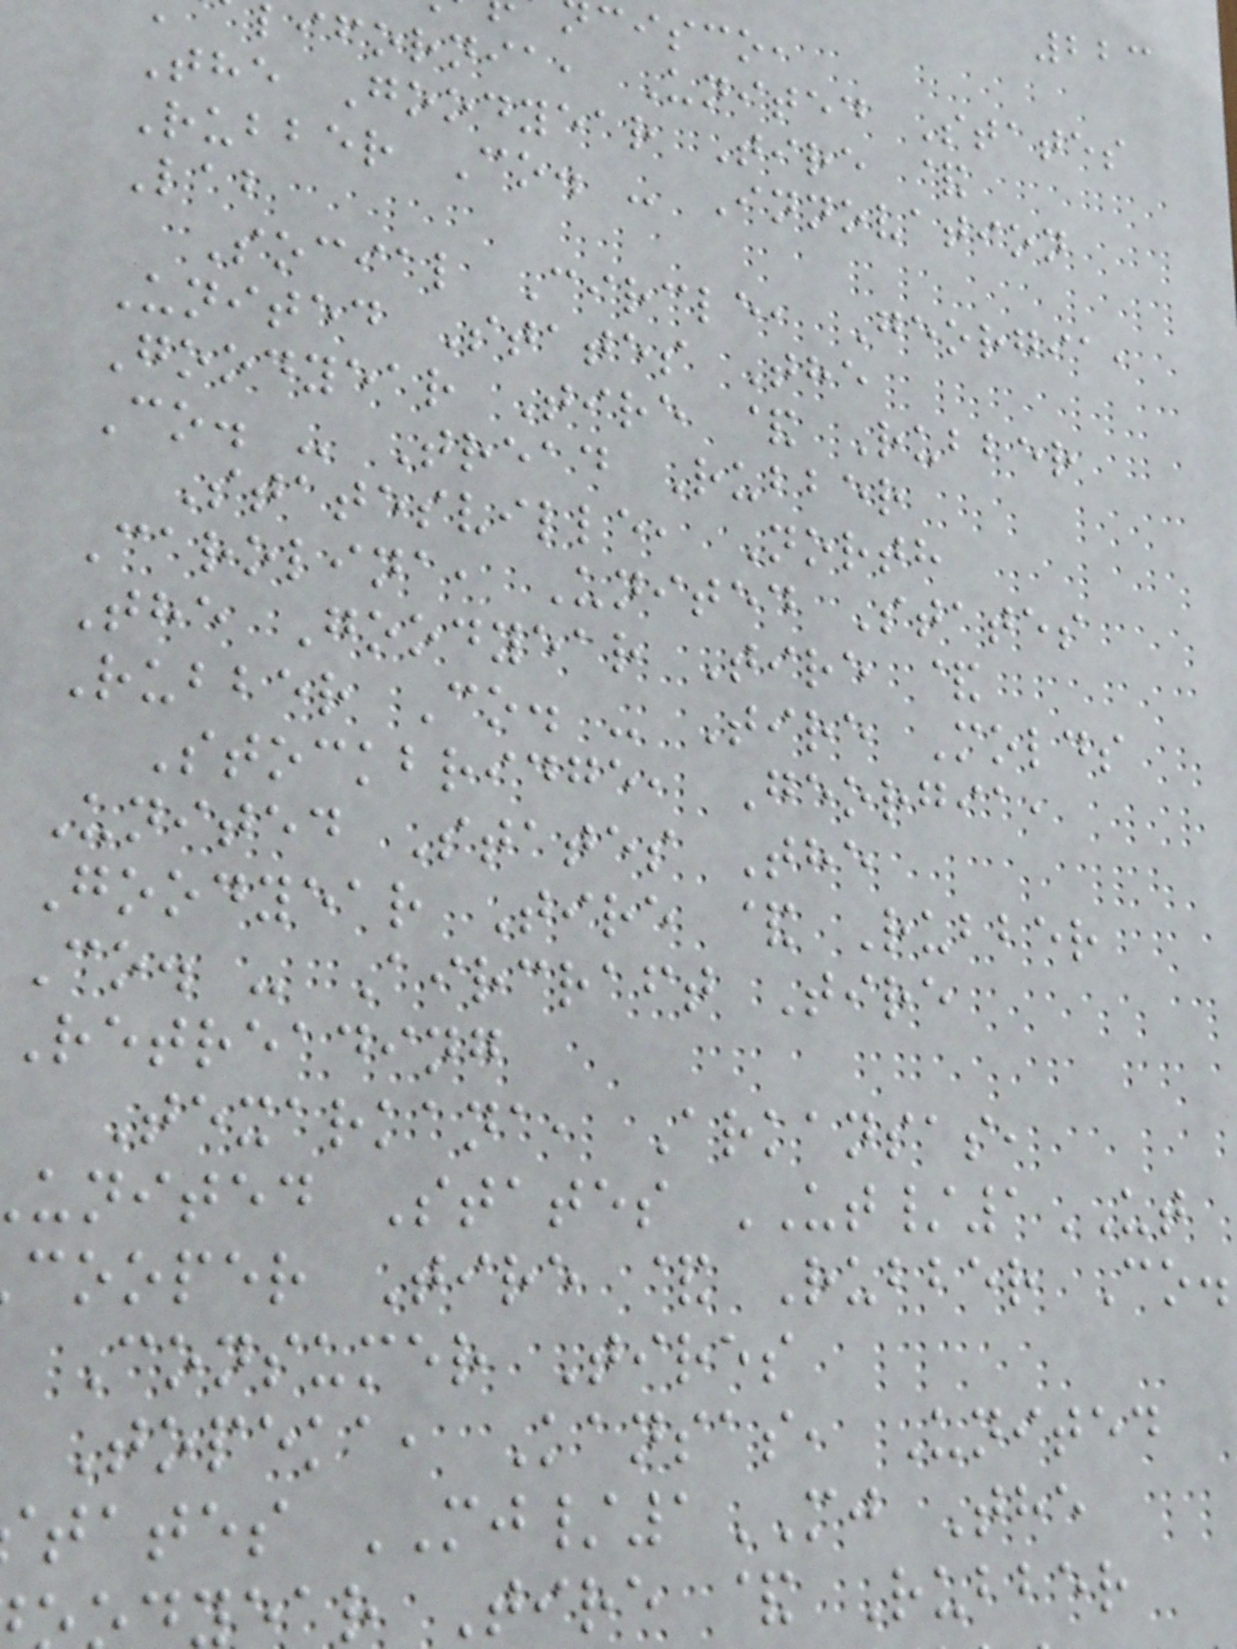223
cisco,
ifornia, United States
The Goodyear Tire &
Rubber Co. - Innovation
Lab
Social Circle, Georgia,
United States The
Goodyear Tire & Rubber
Co. - Tread Rubber
Statesville, North
Carolina, United States
The Goodyear Tire &
Rubber Co. - Tire Molds
Stockbridge, Georgia,
United States The
Goodyear Tire & Rubber
Co. - Aircraft Tire
Retreading
Texarkana, Arkansas,
united States UT/1UT
cooper Tire & Rubber Co.
Consumer Tires
Topeka, Kansas, United
tates MJ/1MJ The
ear Tire & Rubber
